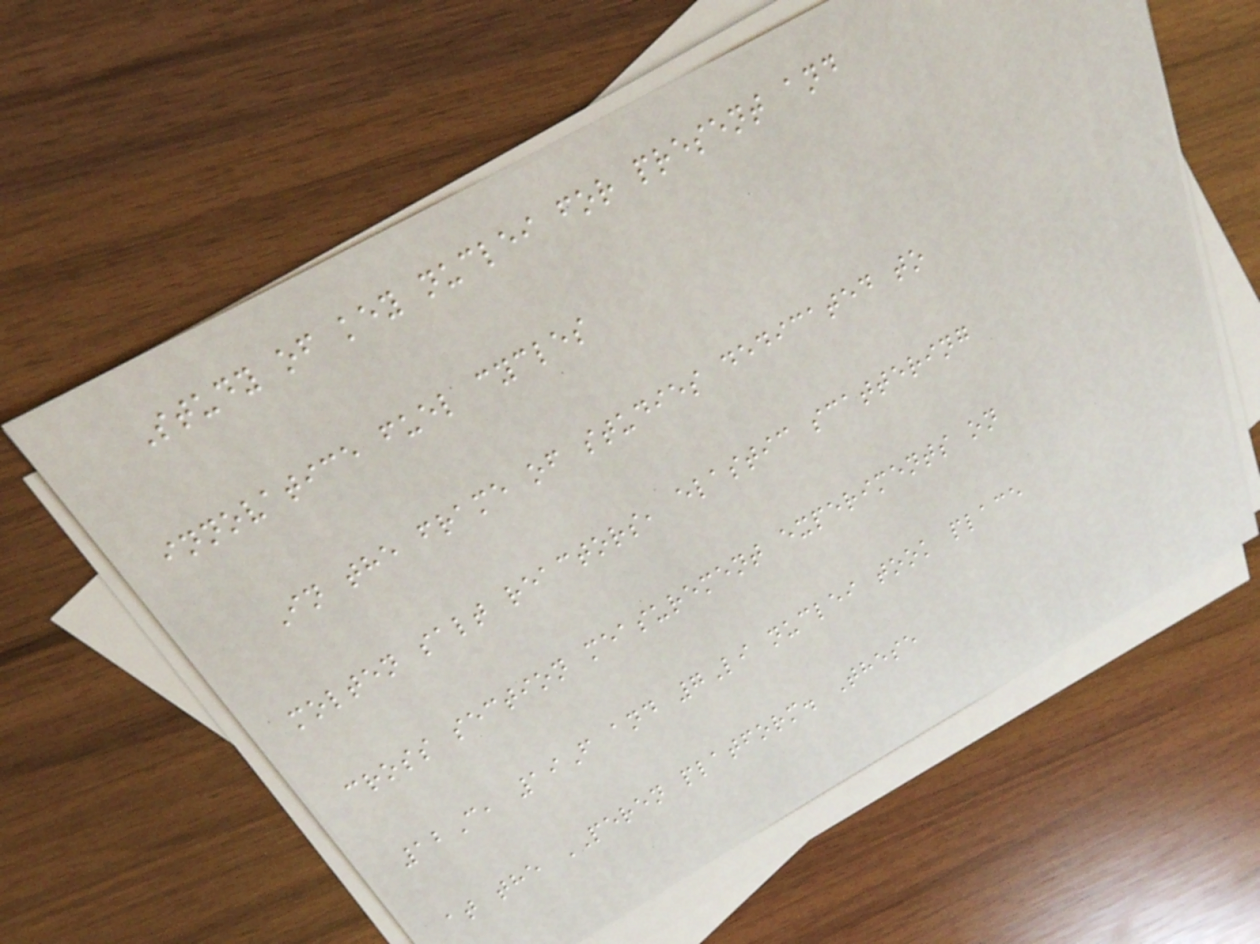Study of key nuclei for present and
innovatice fuel cycles
In the frame of studies dedicated to
molten salt reactors, elastic scattering
cross section measurement experiments on
12C, 19F and 7Li nuclei took place
at the PEREN platform. These
